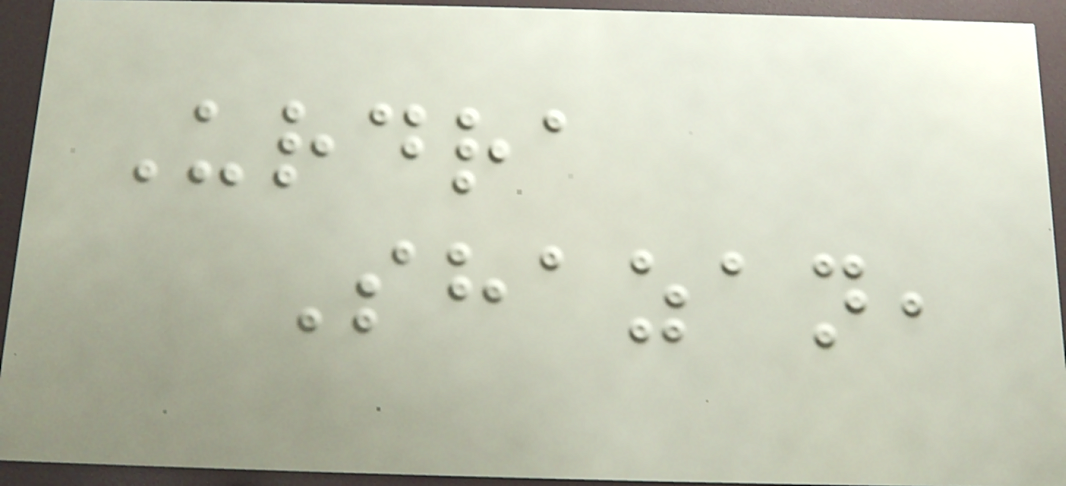Urdra
Shazan,
